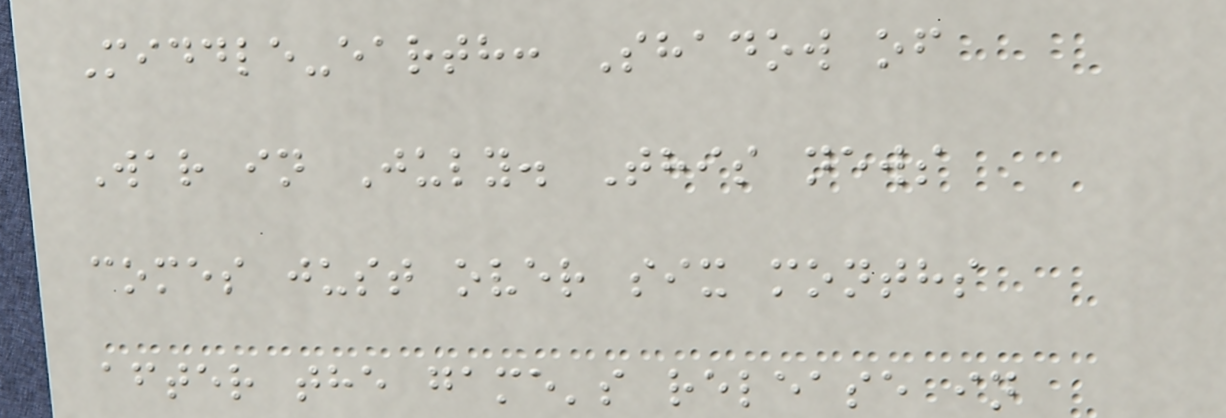Middle-earth: Shadow of
War in July. This news
comes just over six months
after the game's release in
